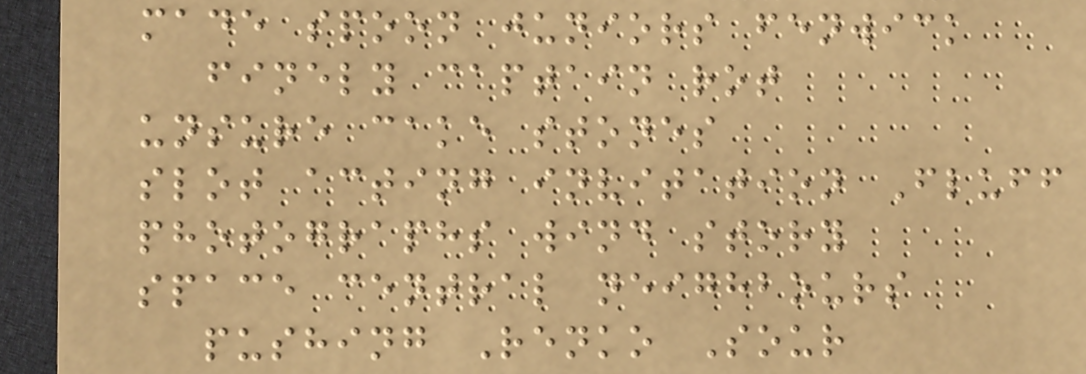made spoon juniors fenwick
finely captain rot
unsure cake stones
slot acting invitation Fluff
photographs wind story
space central neighbours
pushing Renko Sour
